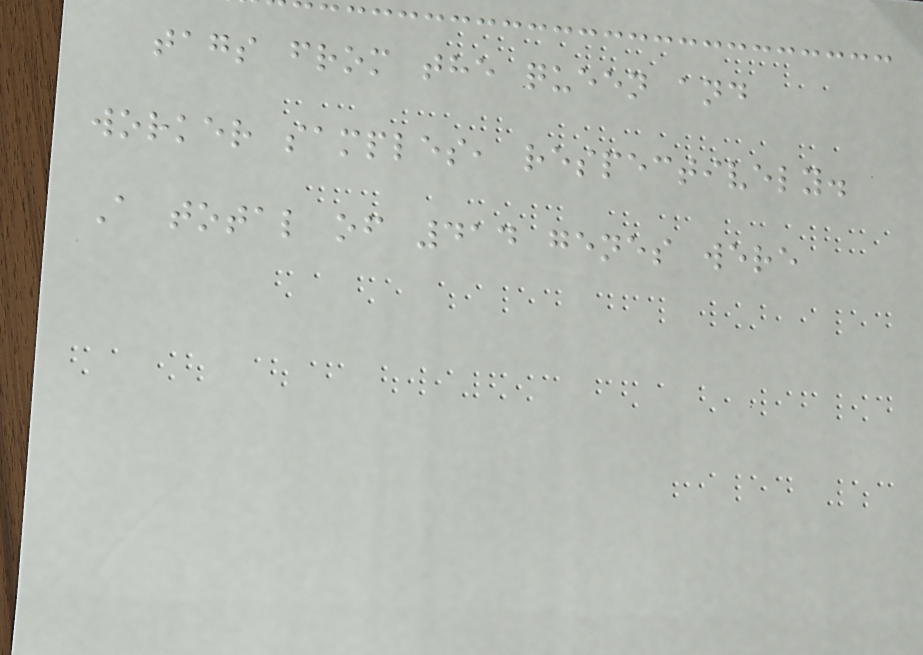tags from the queen and
worker samples, respectively.
A total of 414 genes were
